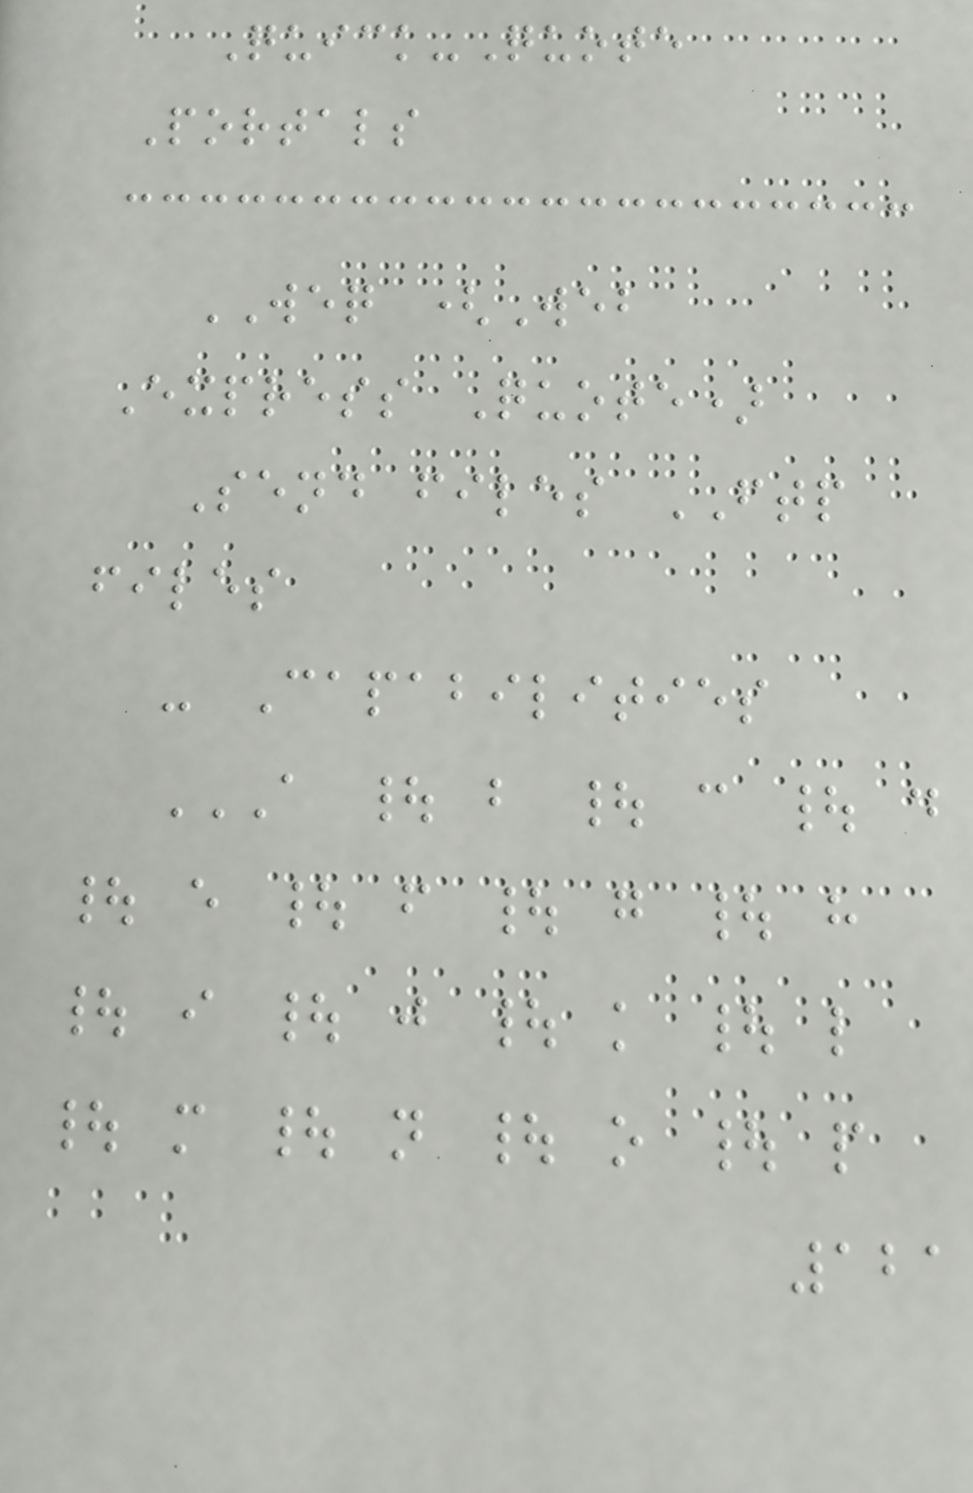Quick-Quote
Portals
WEQ (Web
Express Quote)
Send files FTP
files
- Capabilities
A | B | C | D
| E | F | G | H
| I | J | K | L
| M | N | O | P
121
